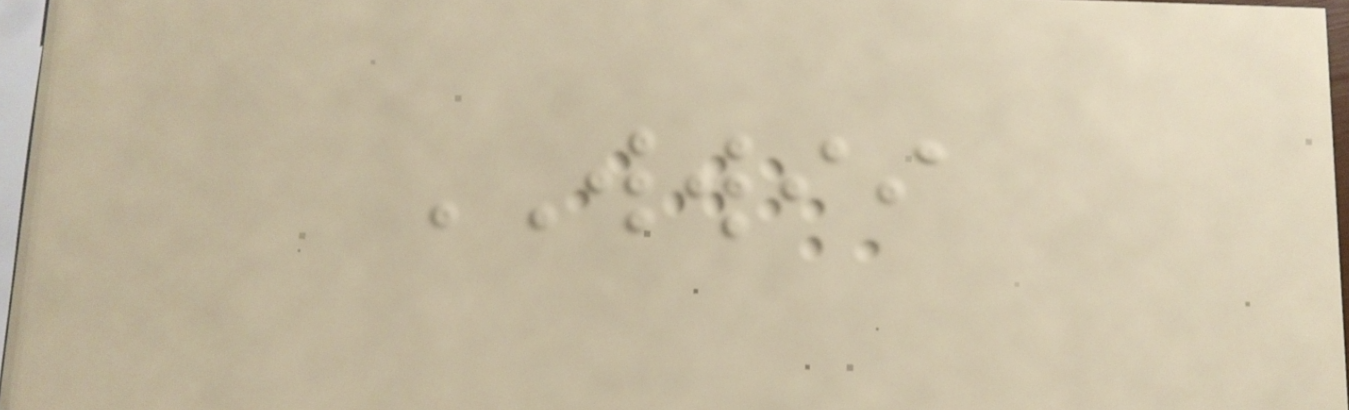WWII
